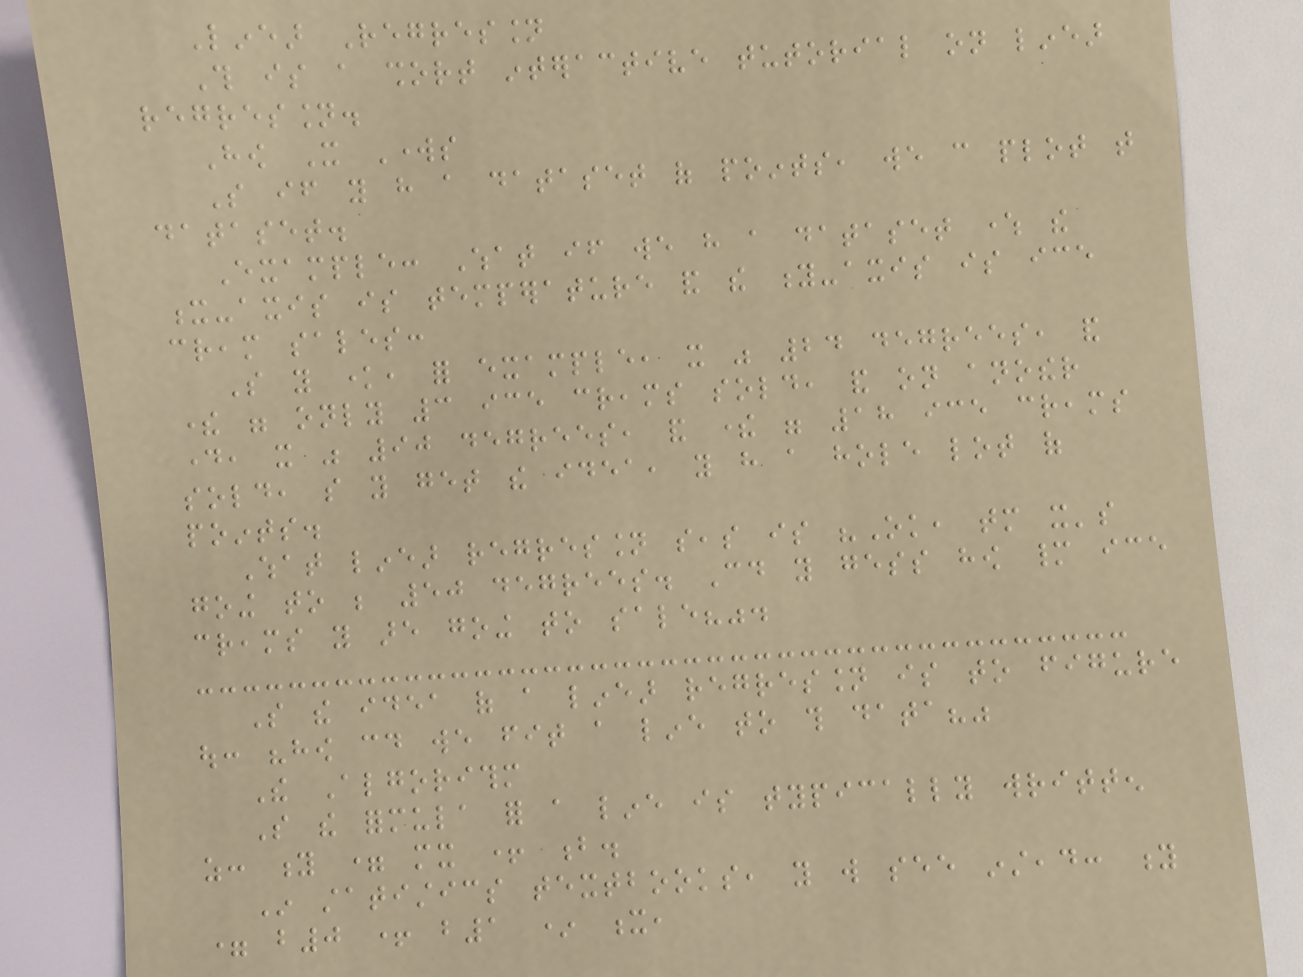Linear Regression
This is a short interactive tutorial on linear
regression.
How It Works
So if you have a dataset of points, we can plot that
dataset.
Example: What if we have a dataset where the
x-axis is temperature and the y-axis is ice
cream sales:
So you know, for example, it was 24 degrees, and
there were only 3 ice creams sold, and on another
day, it was 90 degrees, and there were 18 ice creams
sold, so you get the idea, you have a hole lot of
points.
What linear regression seas is "Ok, tomorrow it's
going to be 50 degrees. Could you gess how many ice
creams you are going to sale?".
So the idea of a linear regression is to figure
out: "how could we fit a line to this data?"
The Algorithm
So the formula for a line is typically written
as: y = mx + b.
In statistics textbooks, you will see instead: y
= b0 + b1 * x,
